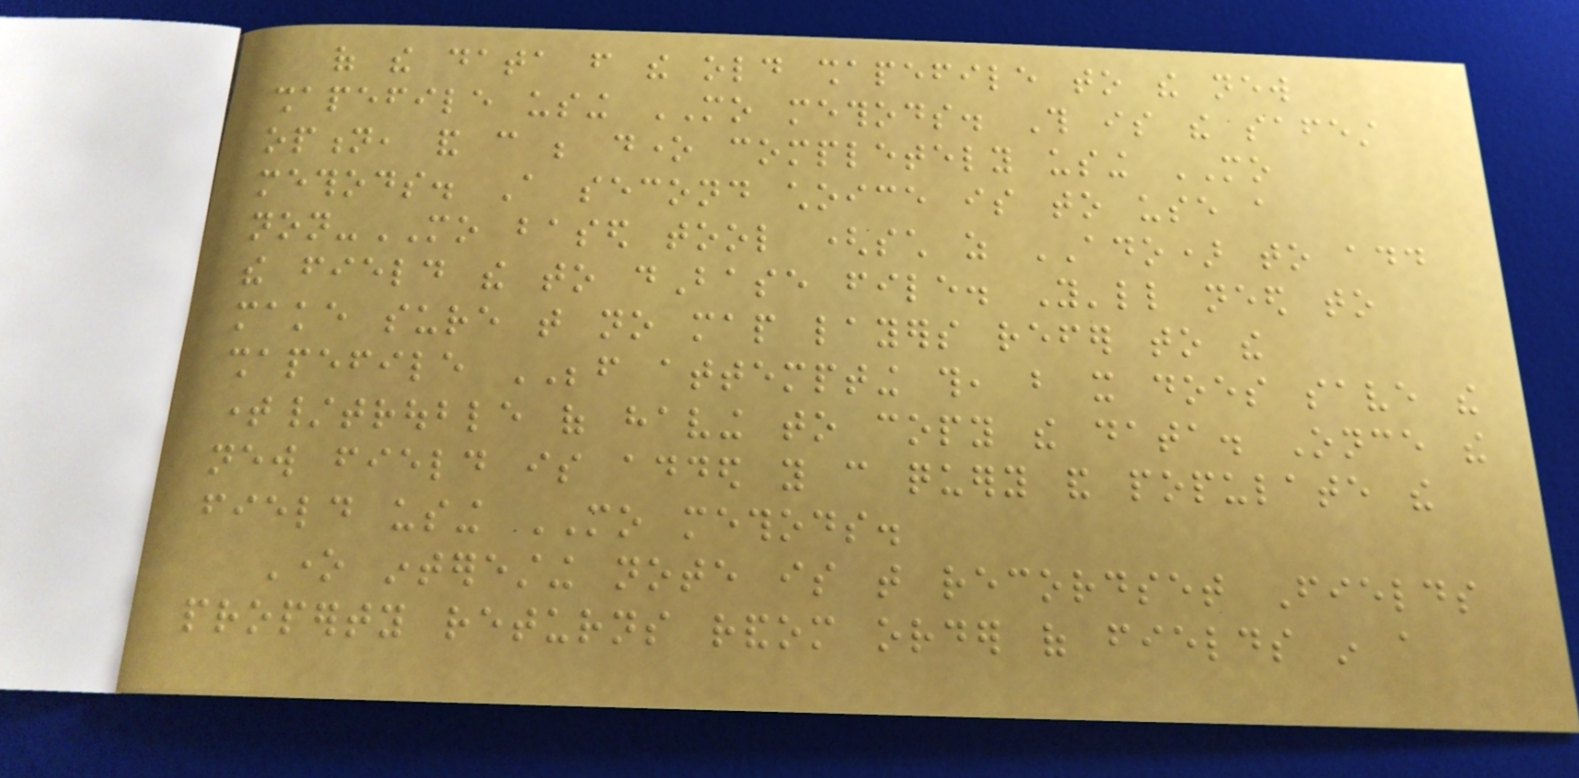of the data from the old shapefile to the new
shapefile using MO methods. This is the safest
option, and can be done completely using MO
methods. A second choice is to use a
non-MO based tool (such as ADO) to add
the field the to dBase file. You'll need to
make sure that no map layers refer to the
shapefile BEFORE attempting this, but it does save the
time/trouble of having to copy the data. Once the
new field is added you can query and populate the
field using MO methods.
One interesting note is that recordset Fields
property returns random order of fields in a
